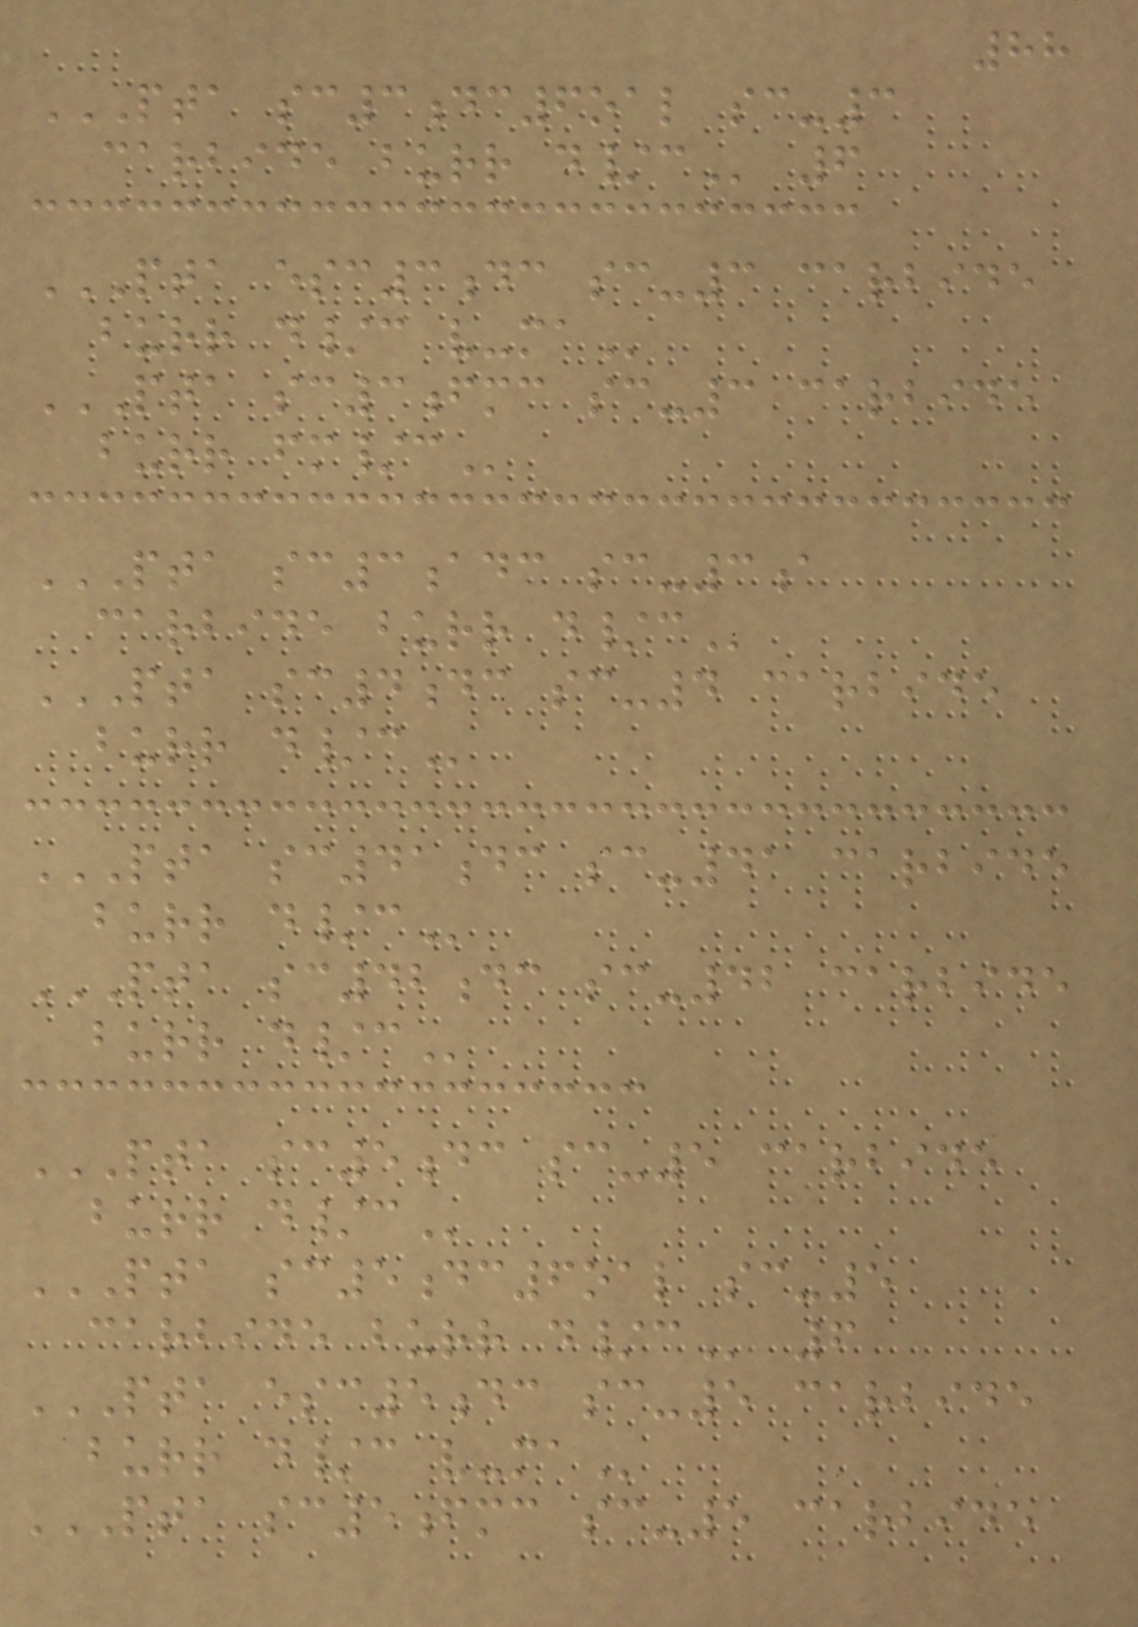88
PTA SC3DC6OAL SC-3
CARBIDE BURR D/C 6
PTA ESC3DC SC-3 CARBIDE
BURR D/C V-MA
PTA SC3FMC SC-3 CARBIDE
BURR FM/C
PTA SC3ADC SC-3A
CARBIDE BURR D/C
PTA SC4DC SC-4 CARBIDE
BURR D/C
PTA SC41DC SC-41 CARBIDE
BURR D/C
PTA SC42DC SC-42 CARBIDE
BURR D/C
PTA SC5DC SC-5 CARBIDE
BURR D/C
PTA SC5DC6OAL SC-5
CARBIDE BURR D/C 6
PTA ESC5DC SC-5 CARBIDE
BURR D/C V-MA
PTA SC5FMC SC-5 CARBIDE
